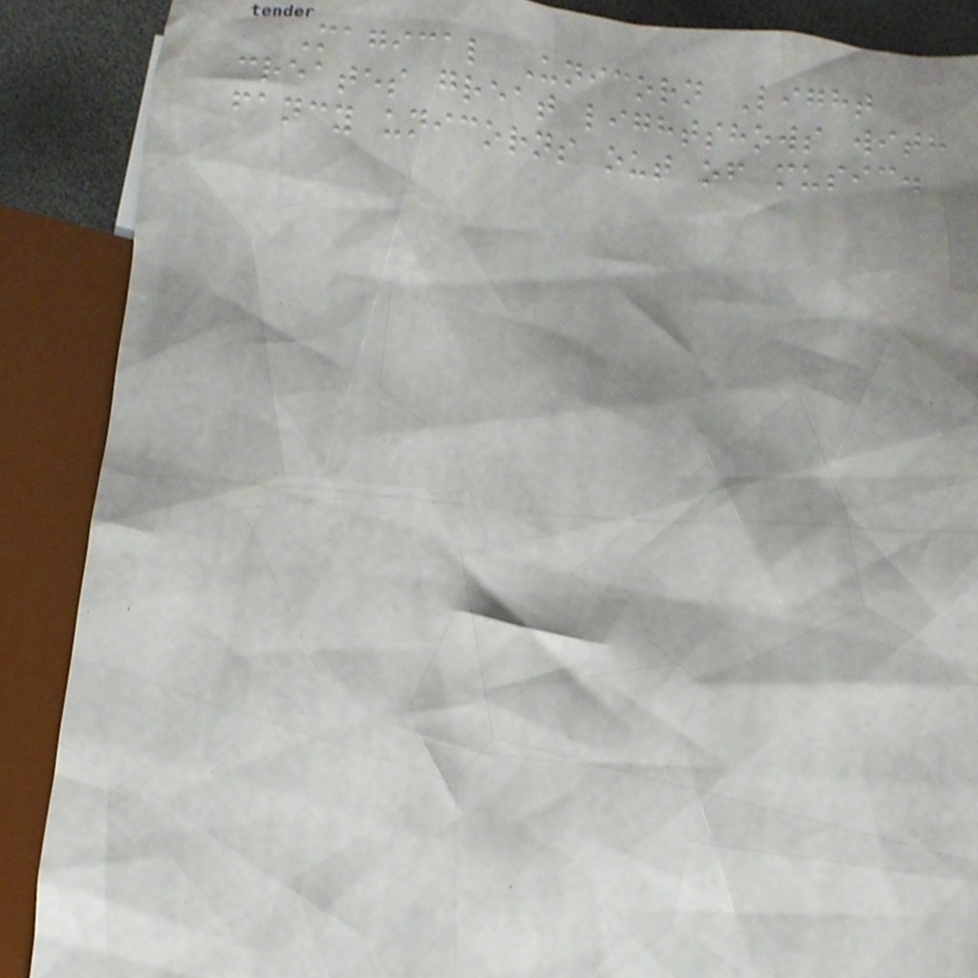Magical Unicorn Light
creates great lightshows with
fancy unicorns out of music.
